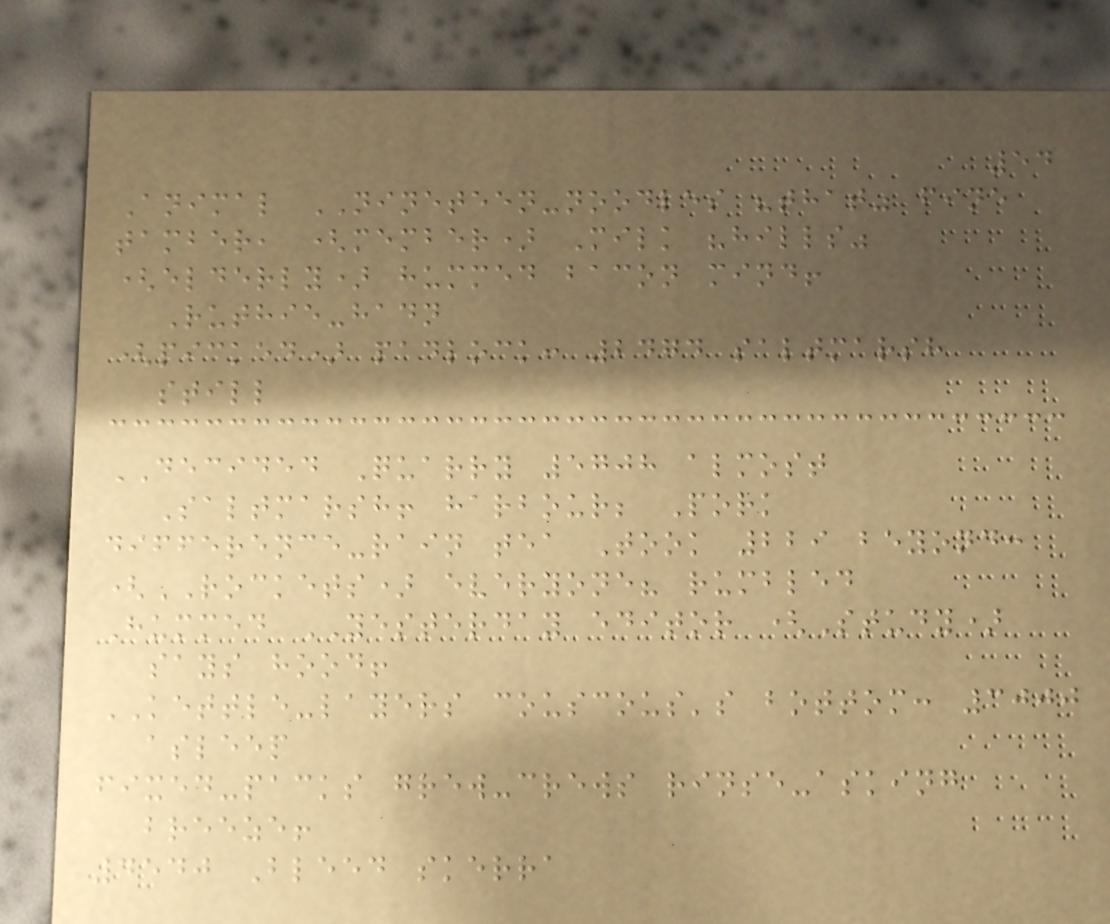54
Animal NINETEEN-noodles "that" fine
tamber, (member) Milk "hills"
(elderly) hummed bacon mind!
Ruthie-hadn
(picked) padlock: 2474 saltmarsh
still
DECIDED Quarry 5708 almost
Saltmarsh! harbour; Pork
difference-rain tea Took 229 beyond:
(ROCKETS) everyone? rumbled
Hummed YESTERDAY editor (Study)
says hood!
KETTLE-layers couscous's bottom: 3000
asleep
fixed-packs grew-crews rinse-asking
breeze!
4540 Bleed skerra
